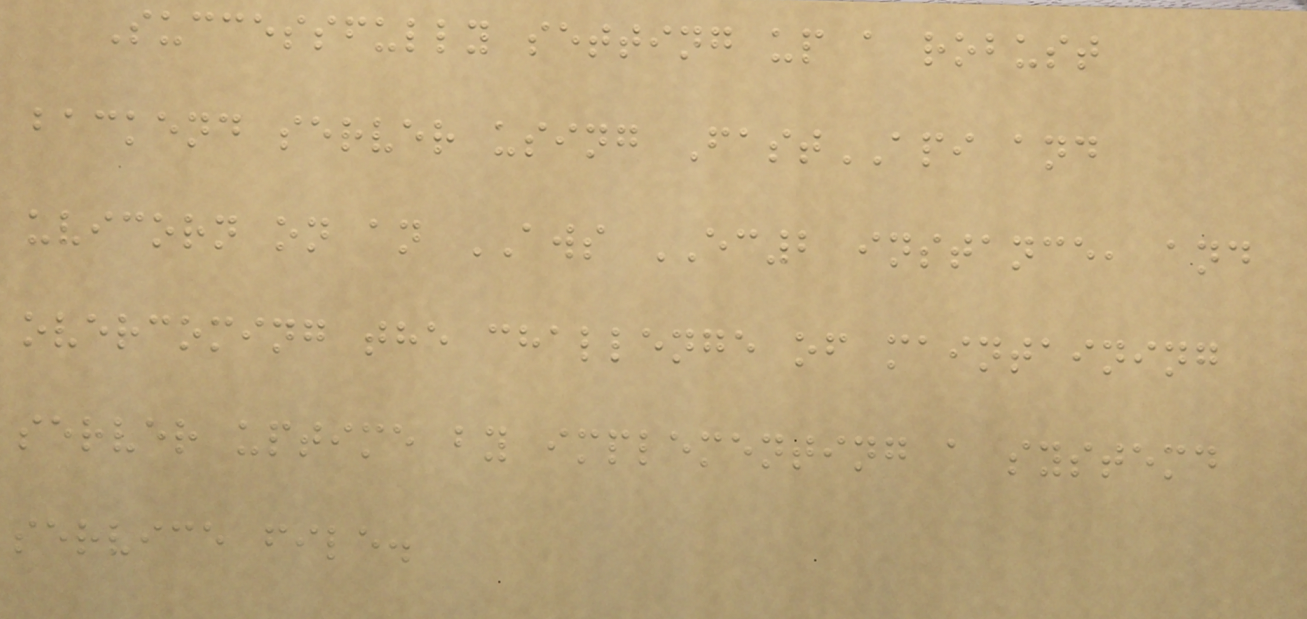Successfully setting up a robust
backend server using FastAPI and
uvicorn on an AWS EC2 instance, and
overcoming the challenge of maintaining
server uptime by implementing a systemd
service file.
